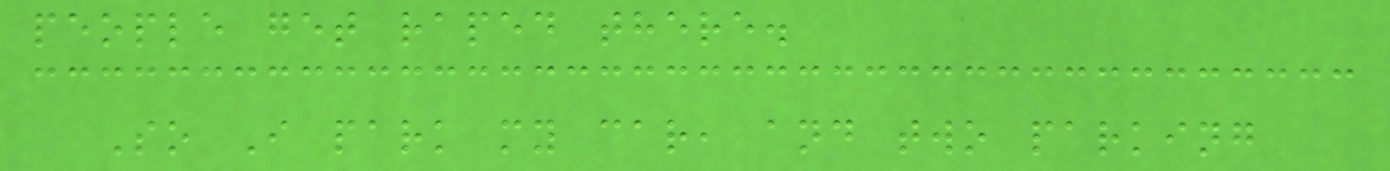people get raped there.
So I park my car, and two parking
